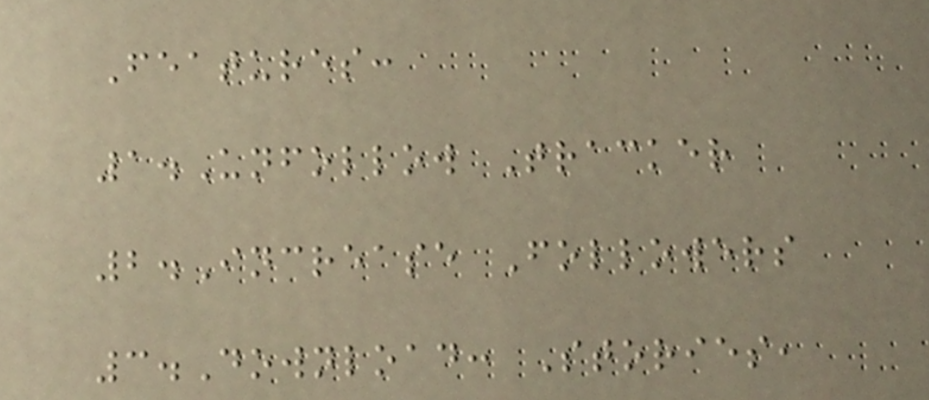Features:
1.Unfollow Tracker
2.Increase Followers
3.Download: Stories,
